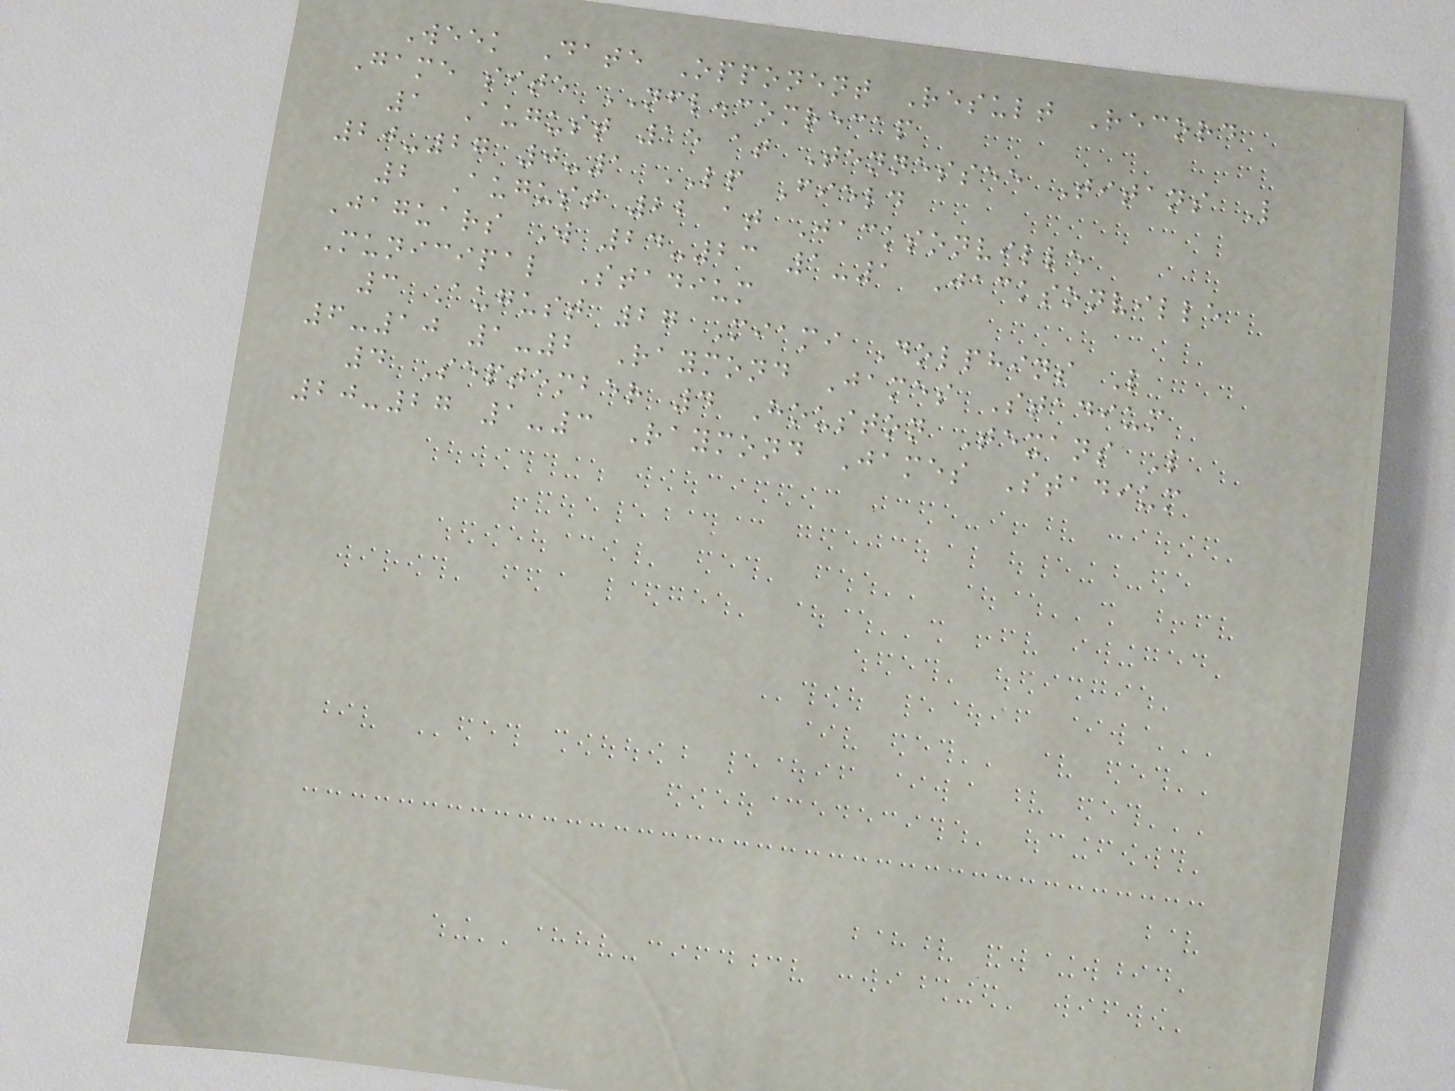Week Date Opponent Result Record
Game site NFL.comrecap
1 August 15 at Tennessee Titans L
20-27 0-1 LP Field
2 August 22 at Jacksonville
Jaguars W 24-23 1-1 Jacksonville
Municipal Stadium
3 August 27 Miami Dolphins L
6-10 1-2 Raymond James Stadium
4 September 4 Houston Texans L
20-27 1-3 Raymond James Stadium
